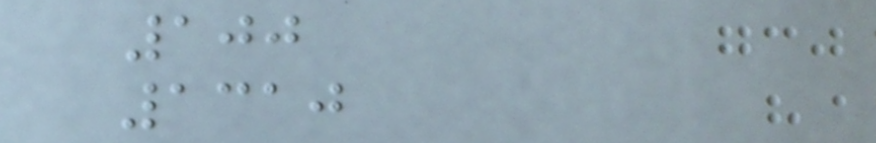100
1310
